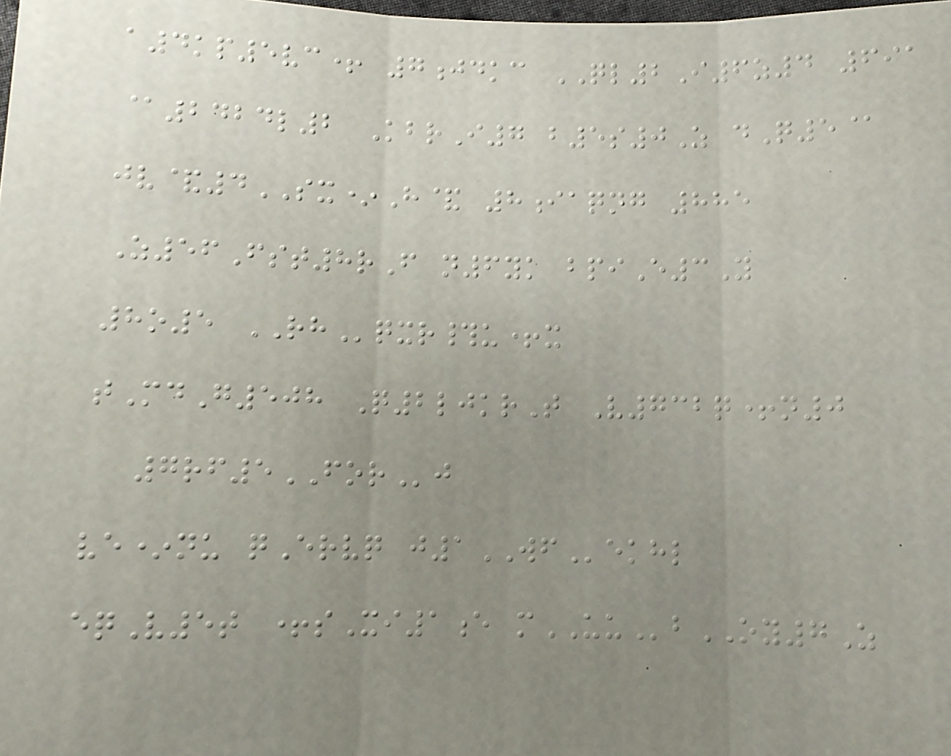a4kp5vc+ 7jdkc QL2I6z4 691
@2424l2 KbrI7 b5s0Z dQ5@
jv&4SX*H& 8iaqng 885
Z56Fst8rF n6yk bpiE3Y
8o5 RHqxr#u+x
tMdG508 Q2ljkrT V732q+n0
7rf5FORj
ve*nu qErvq j1WFekhl
eqV5t +sXi1e mUUbOY7Z
